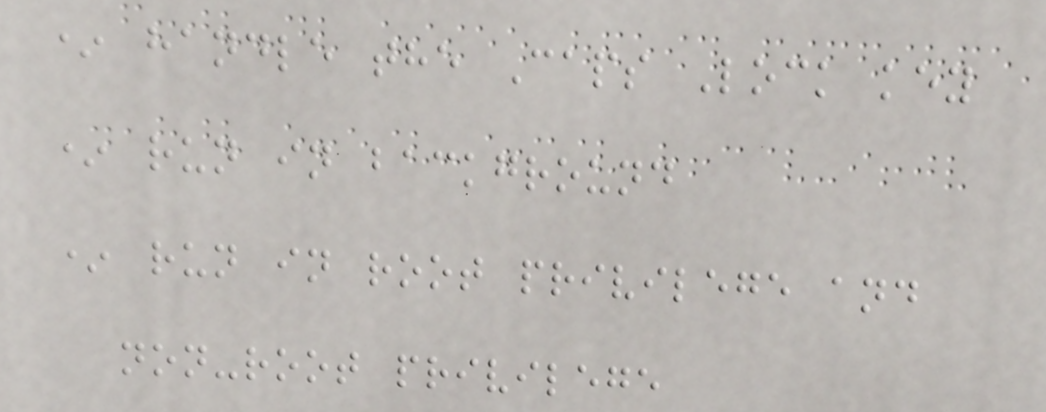* handle the Caps Lock key
* run in background
* run in root privilege and
non-root privilege
